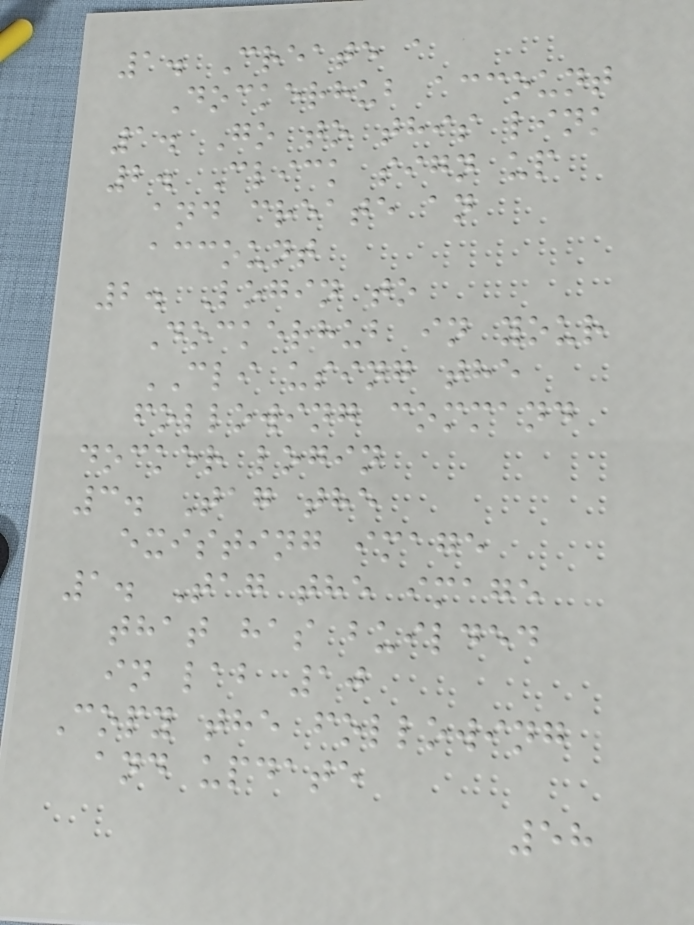1. Create a
Dockerhub account
1. Go to this link
2. Click sign up
and create an
account
2. Login to
Dockerhub in your
CLI using the
following command
docker login
3. Tag the
existing image
1. Tag the image
that has builded
in lab 10
Copy the following
and update
58
